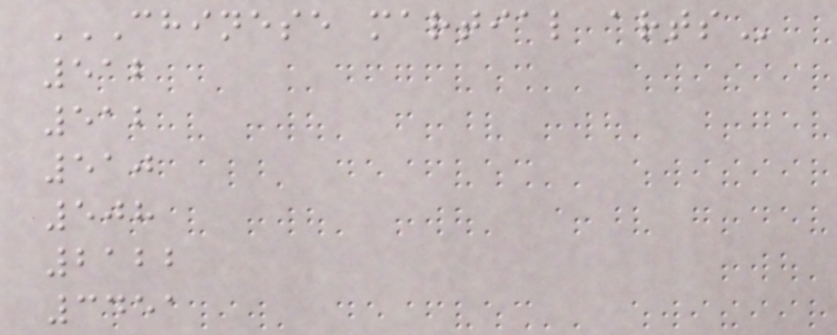CHINESE MARTIAL ARTS
512
512
510
508
2122
3451
